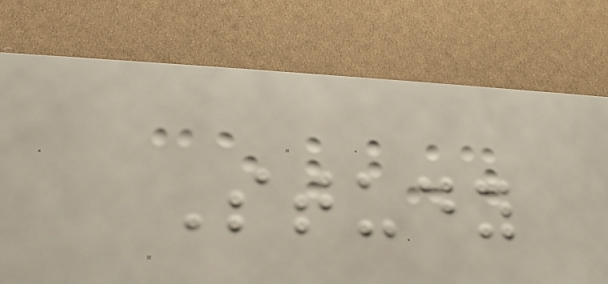Study
